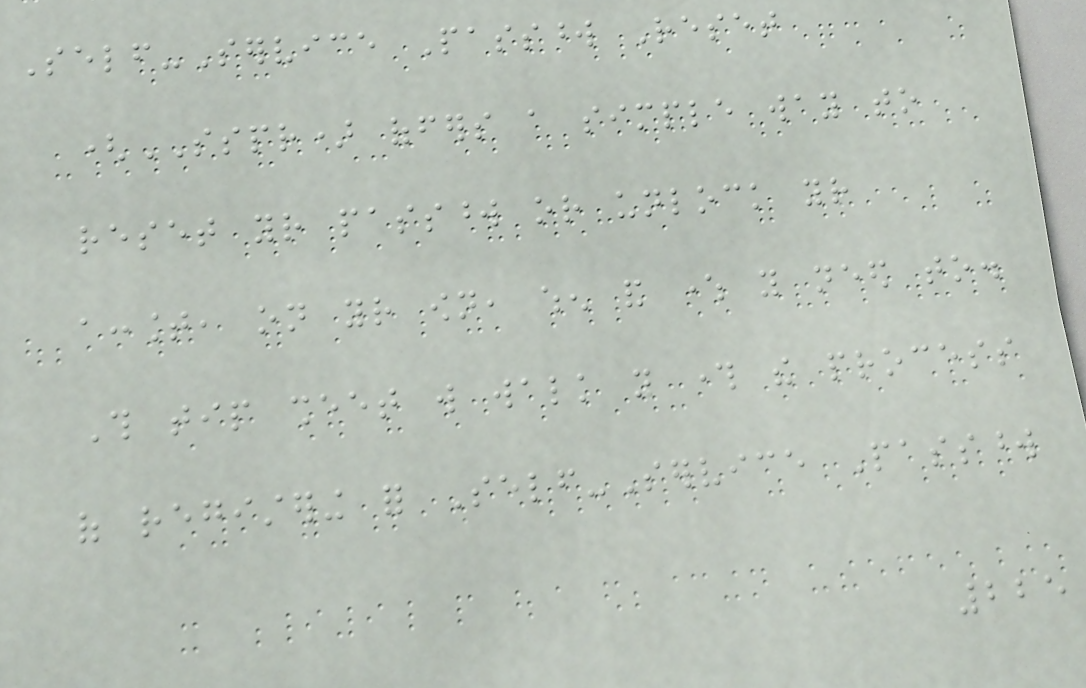Self-Service Password Reset
(SSPR) offers a simple way to
reset your password or unlock your
account, on your own, when and where you need to.
This tip sheet will walk you through the process
of registering for Self-Service Password
225
